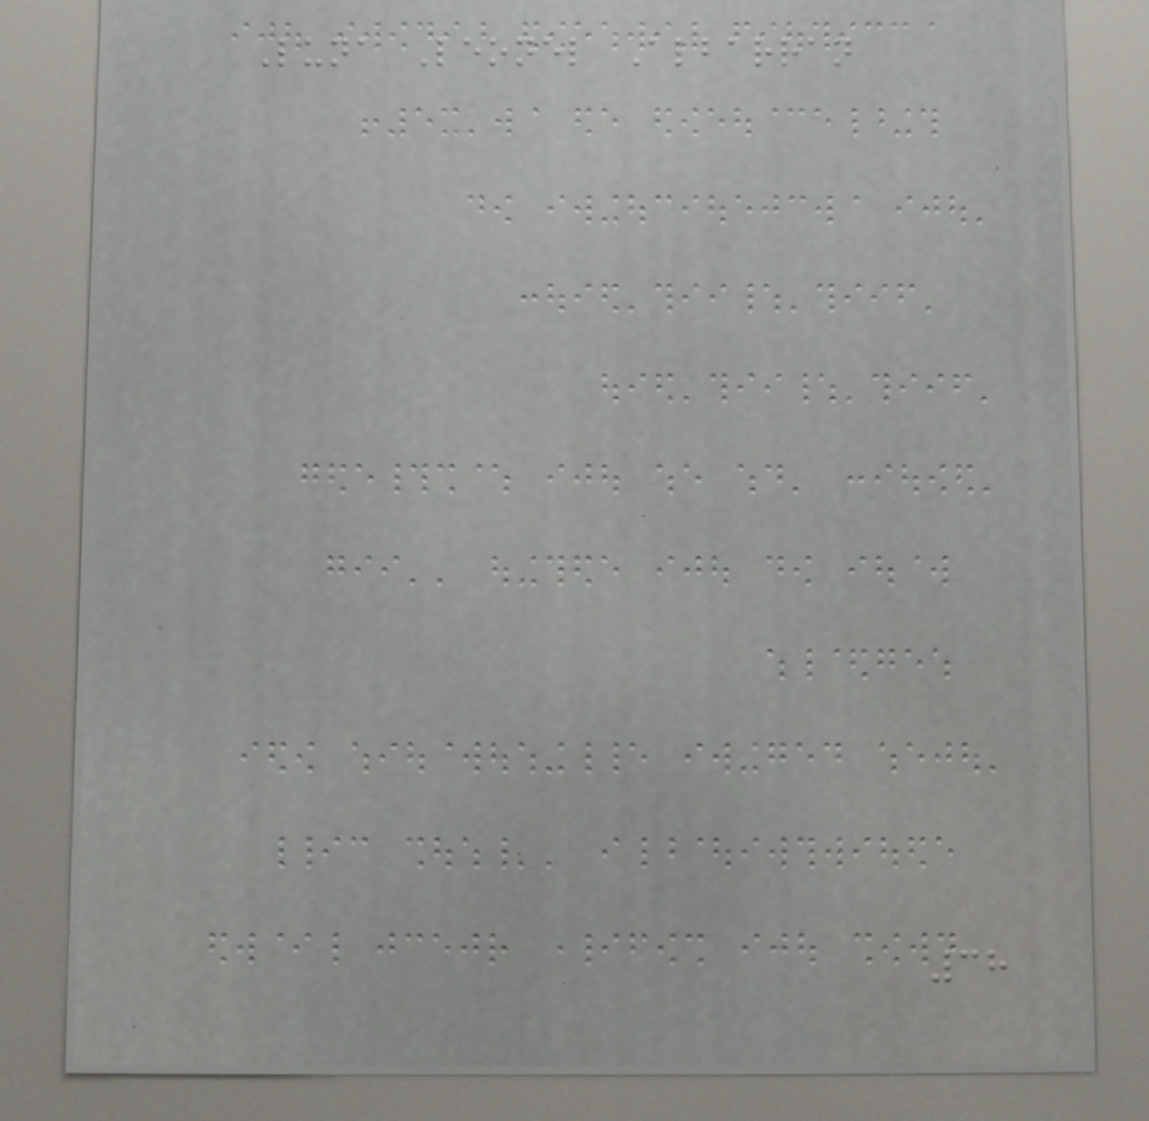Luna Leonel Albarran
38
